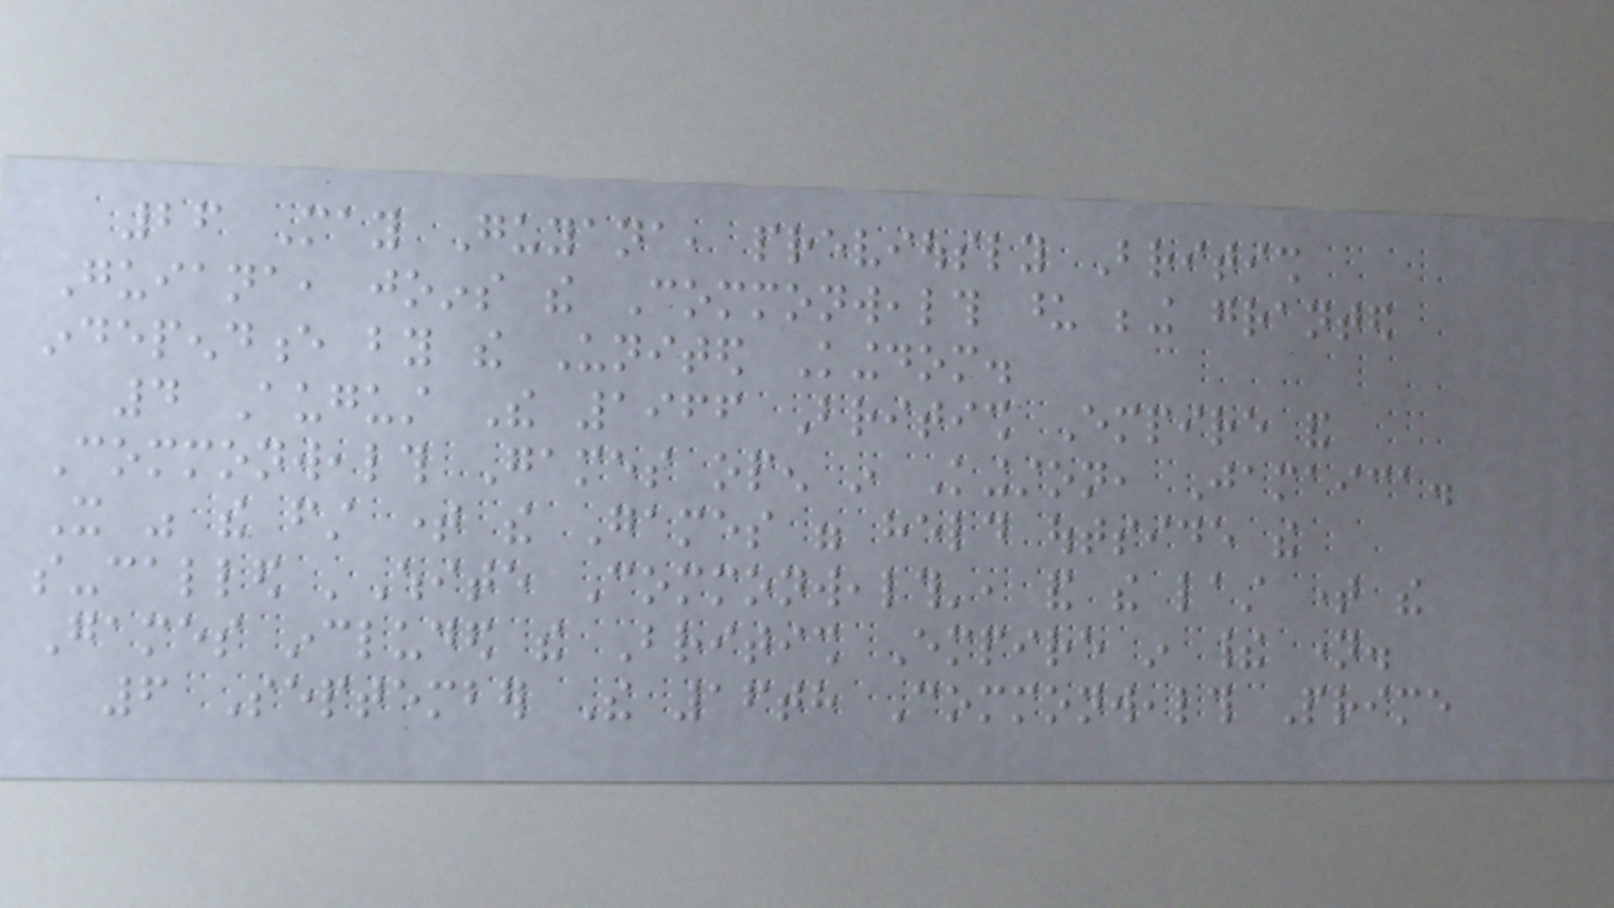26 May Guyana, previously British
Guiana, joins the Commonwealth upon being granted
independence by the United Kingdom.
4 August The 1966 British Empire and
Commonwealth Games open in Kingston, Jamaica.
It was the first time the Games were held outside the
so-called 'White Commonwealth', and the last time the
Games included the British Empire in their name.
6 September The 16th Commonwealth Prime
